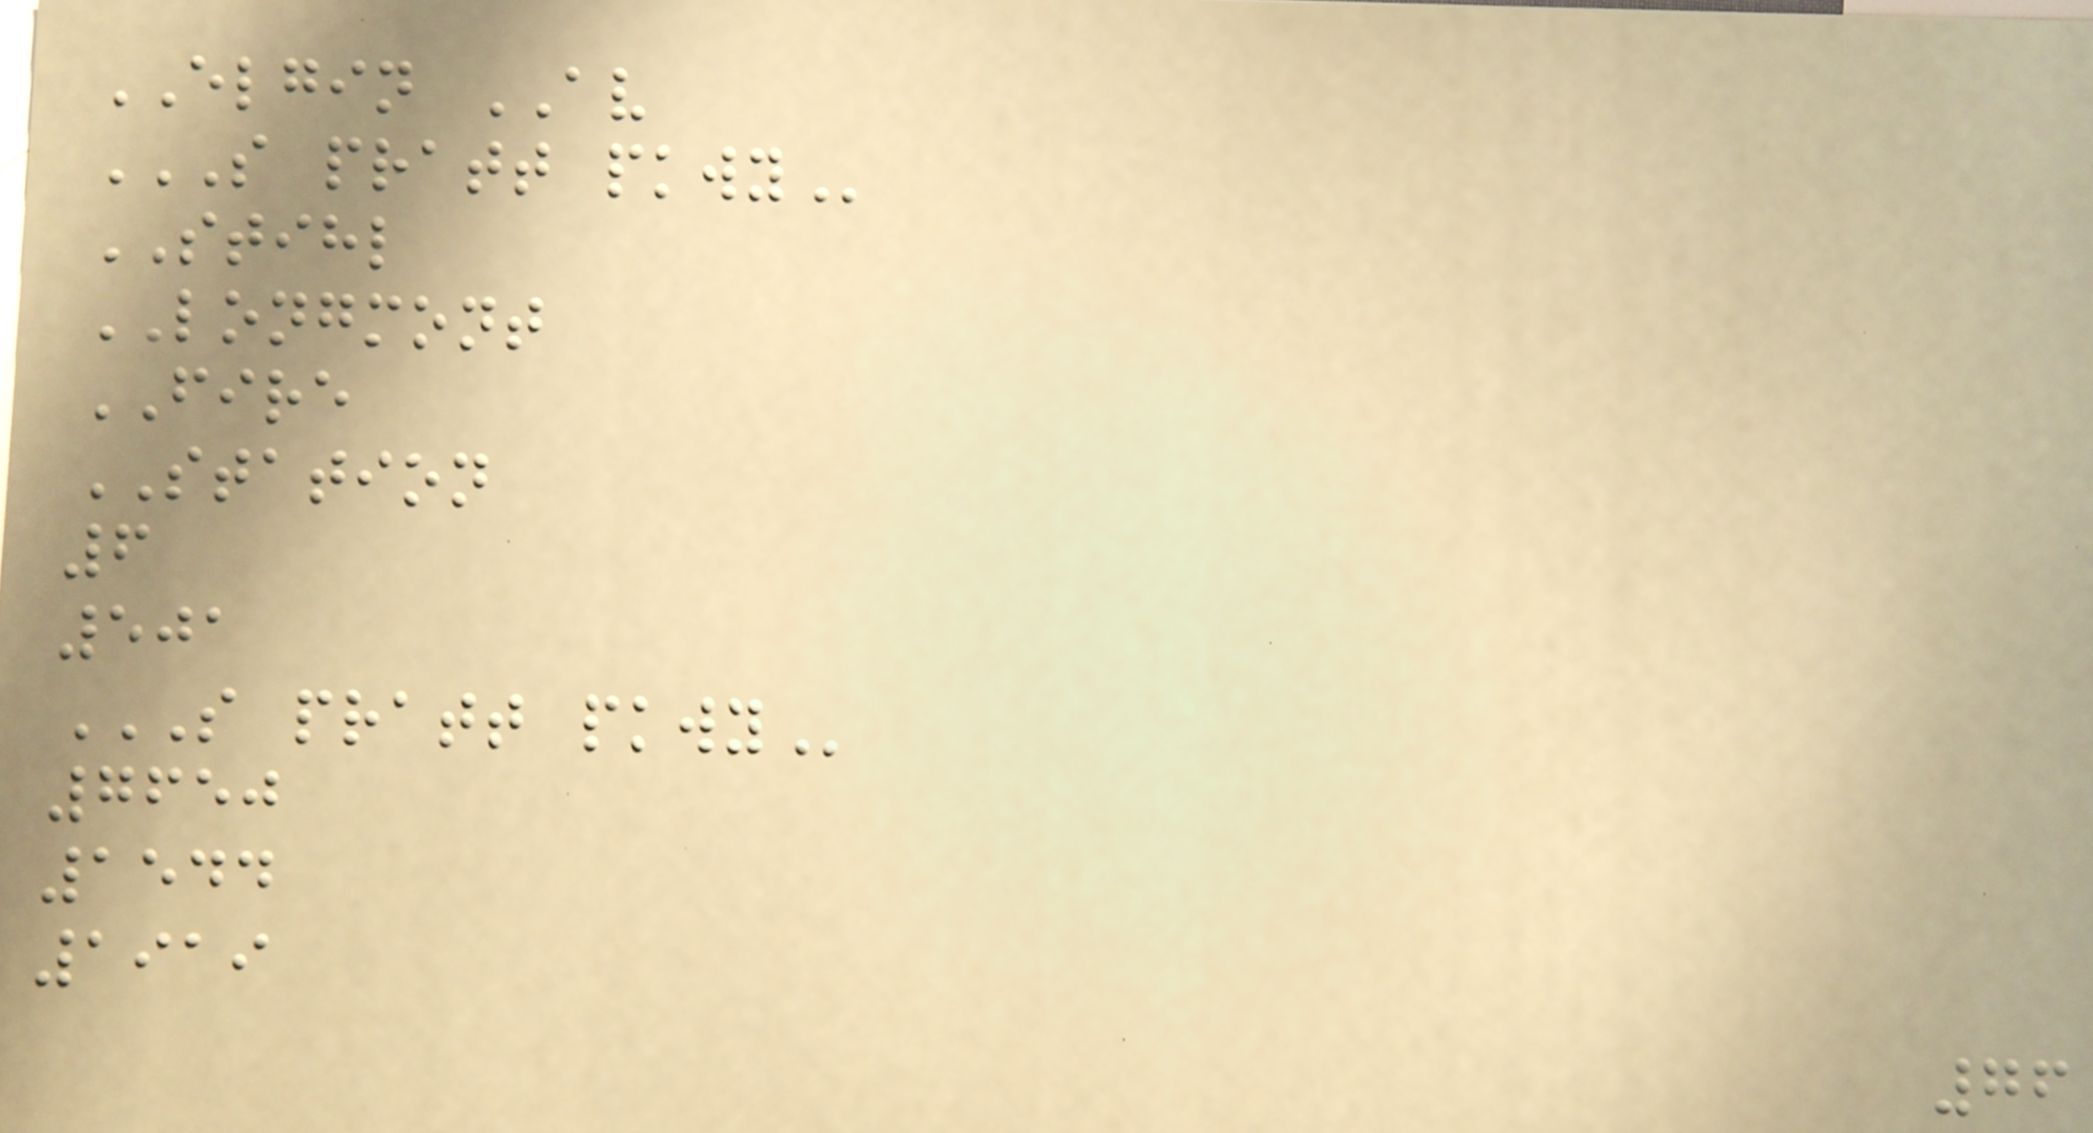ELGIN AV
S PRATT PKWY
STIHL
LONGMONT
FIRE
STATION
6
501
S PRATT PKWY
7650
1544
1919
76
